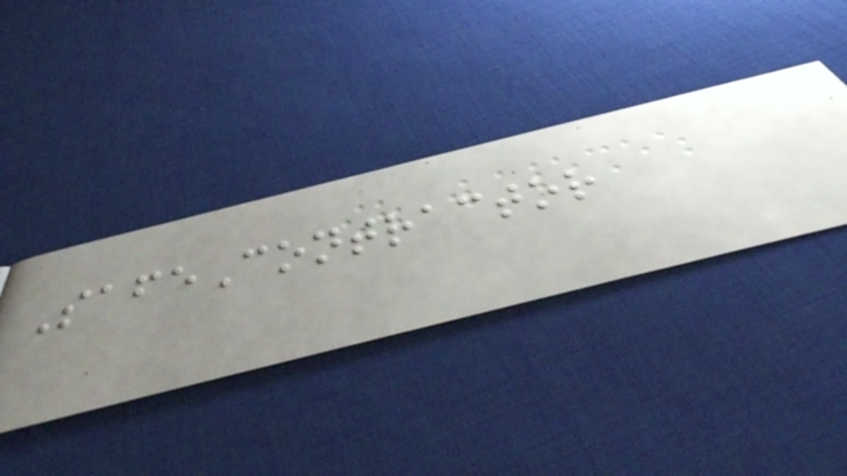SafeContractor
